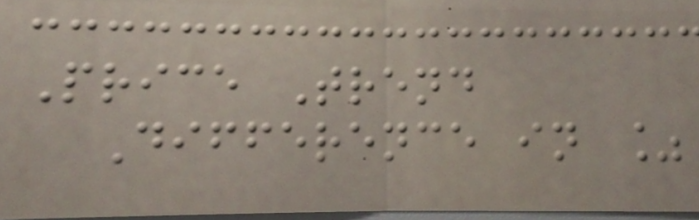Price Trend
Difference in %
